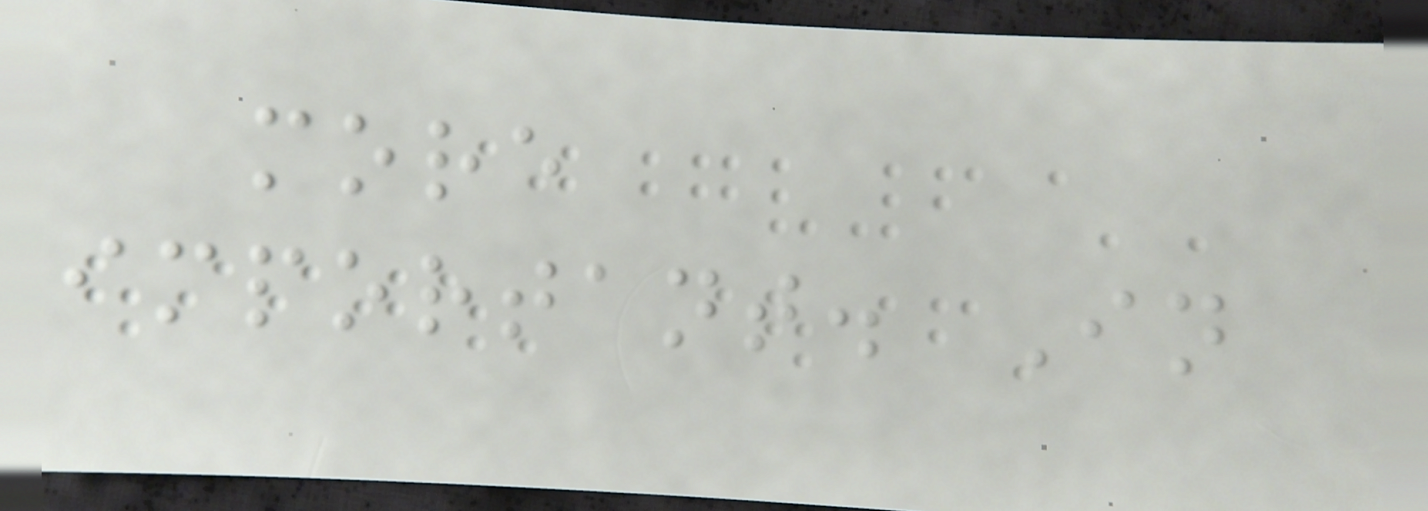more
important. In
